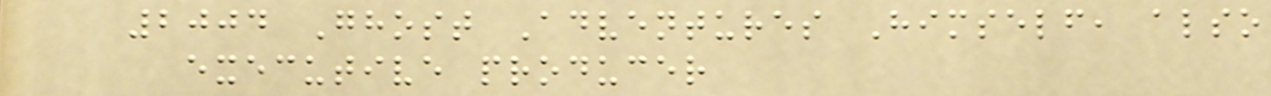2004 Ghost Adventures Himself, also
executive producer
